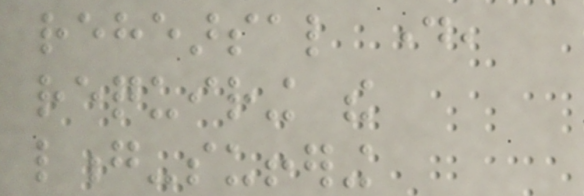rehearsal day,
requiring the
long-suffering
